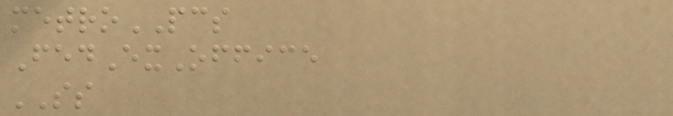metroPCS
FedExOffice
SS
